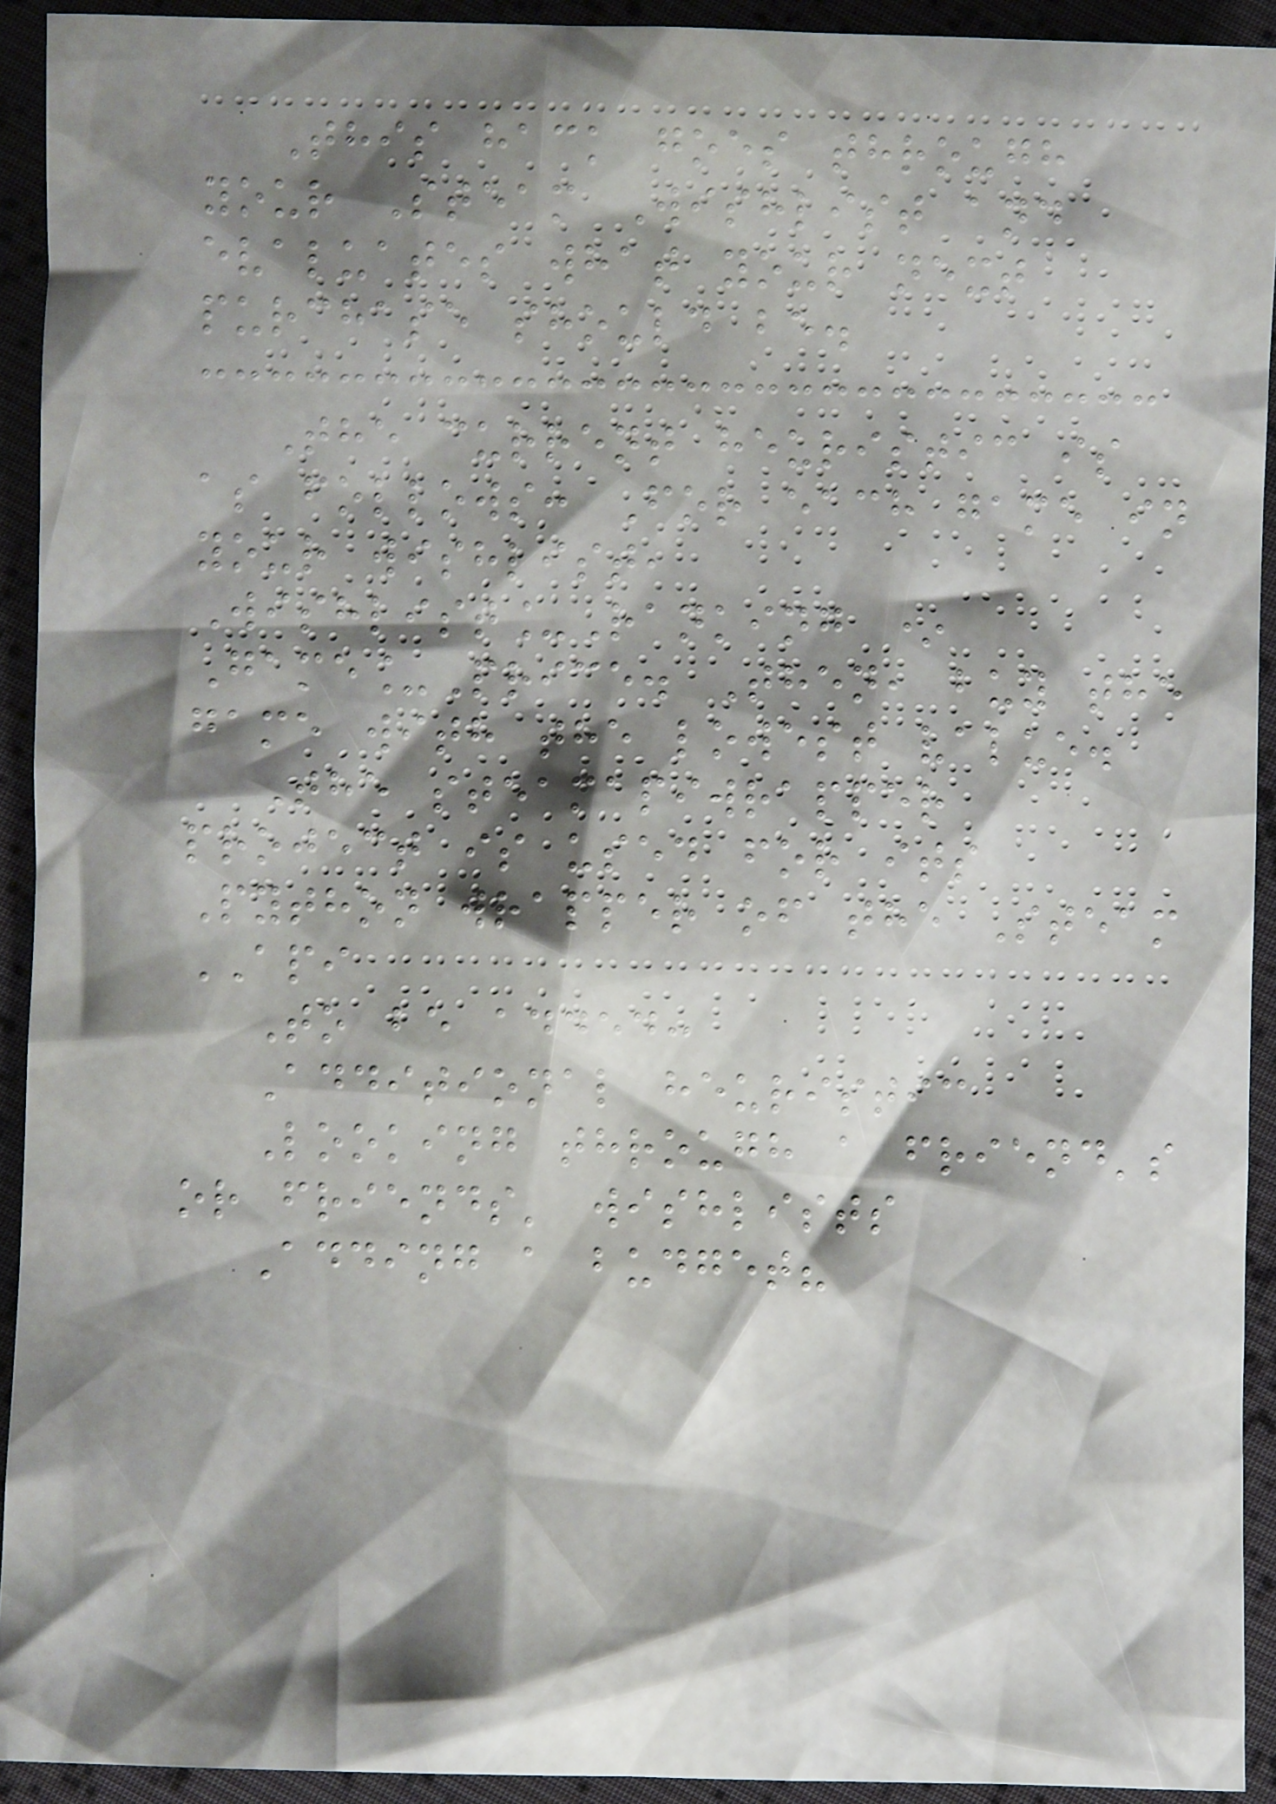This hack goes through
your Steam Wishlist and
evaluates what your next
purchase should be.
The current heuristic is
as follows: For each game in
your wishlist,
Wishlist_Ranking *
Game_Price. Then, buy the
game with the lowest value.
The steamapiwrapper
project is used for its
Python wrapper of the Steam
API
To be added:
Additional heuristic
Looking through a friend's
or friends' wishlists
Adding a budget?
